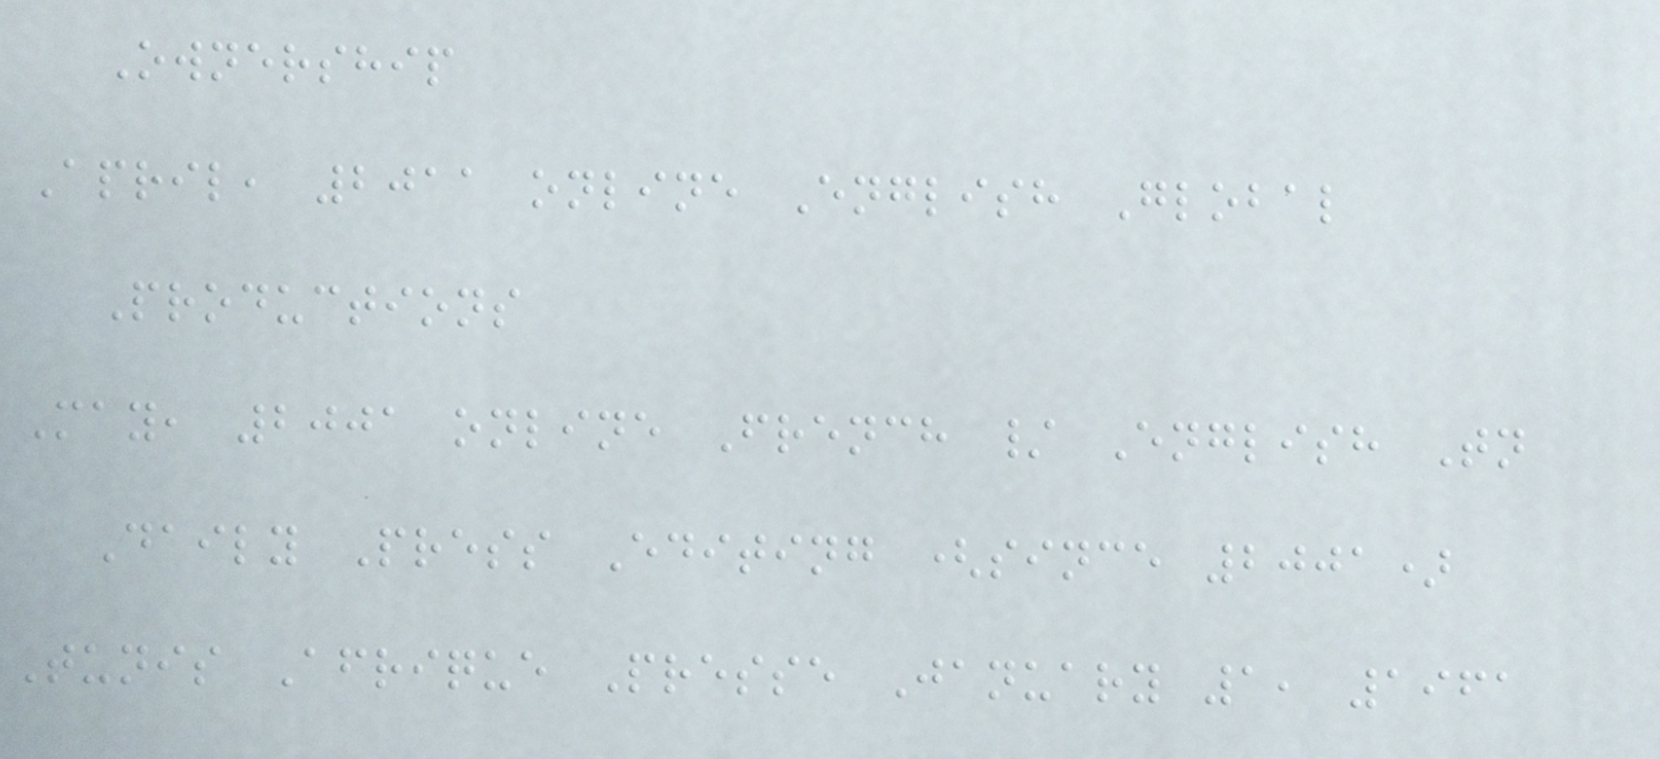Ownership
April, 2011 online English Global
Productions
May, 2001 online French / English Tn
Daily Press Editing (since 2001)
Tunis Afrique Presse January 1, 1961
